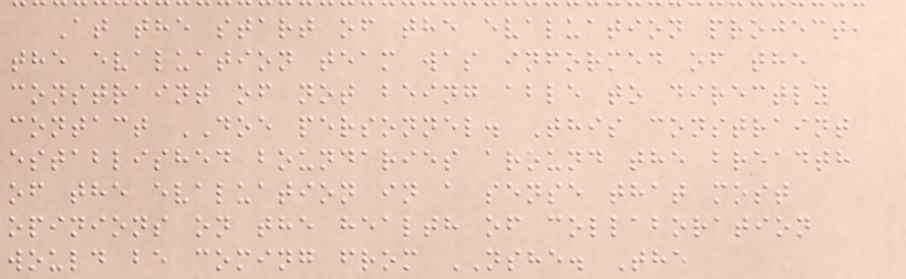At the start of the evaluation project,
the evaluation team was informed of the
constraint of not being able to directly
contact DOE personnel. This constraint
established boundaries around the breadth
of the evaluation in a sense that most
opinions on the health of collaboration
would be coming from NSHE. The
